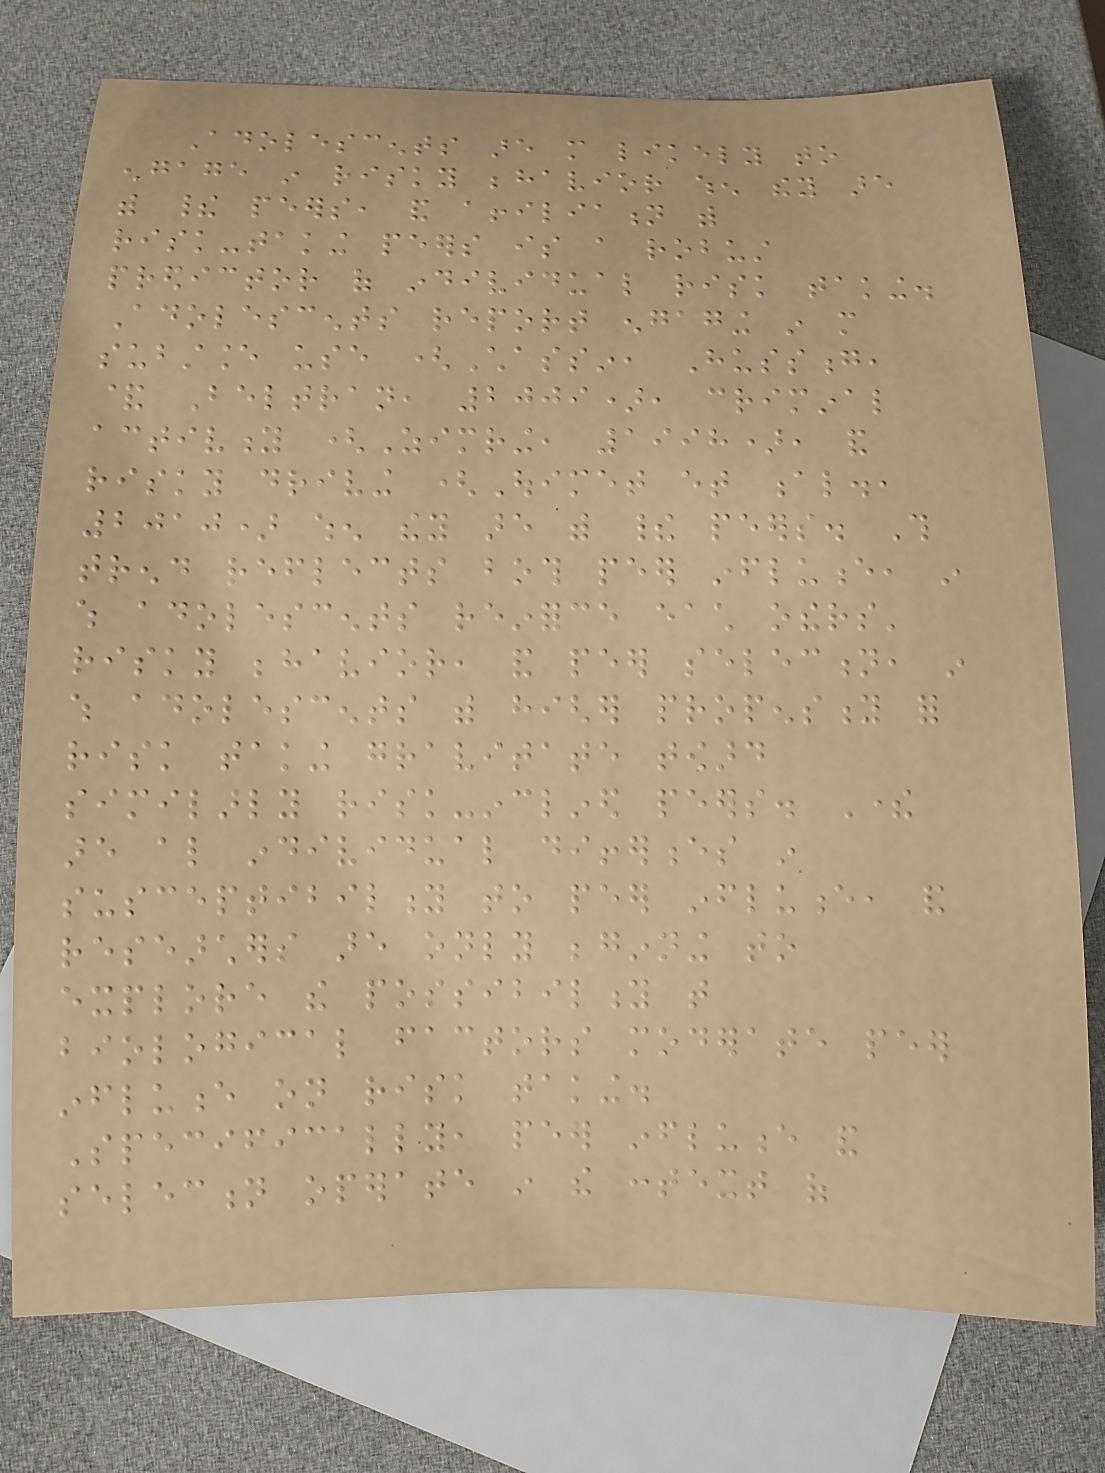Adolescents are more likely to
engage in risky behavior when they are
with their peers, and affiliation with
risk-taking peers is a robust
predictor of individual risk taking.
Adolescents report engaging in more
substance use (Chassin, Hussong,
& Beltran, 2009), criminal
activity (Zimring, 1998), and
risky driving (Ouimet et al.,
2010) when they are with their peers. This
trend reflects both peer influence, in
which adolescents reinforce each others'
risky behavior, and peer selection, in
which adolescents with higher propensity for
risk taking gravitate toward
similarly risk-inclined peers. There
are also individual differences in
susceptibility to peer influence, and
researchers are only beginning to
explore the possibility that
biological factors moderate peer
influence on risk taking.
Specifically, peer influence and
selection operate in the context of
